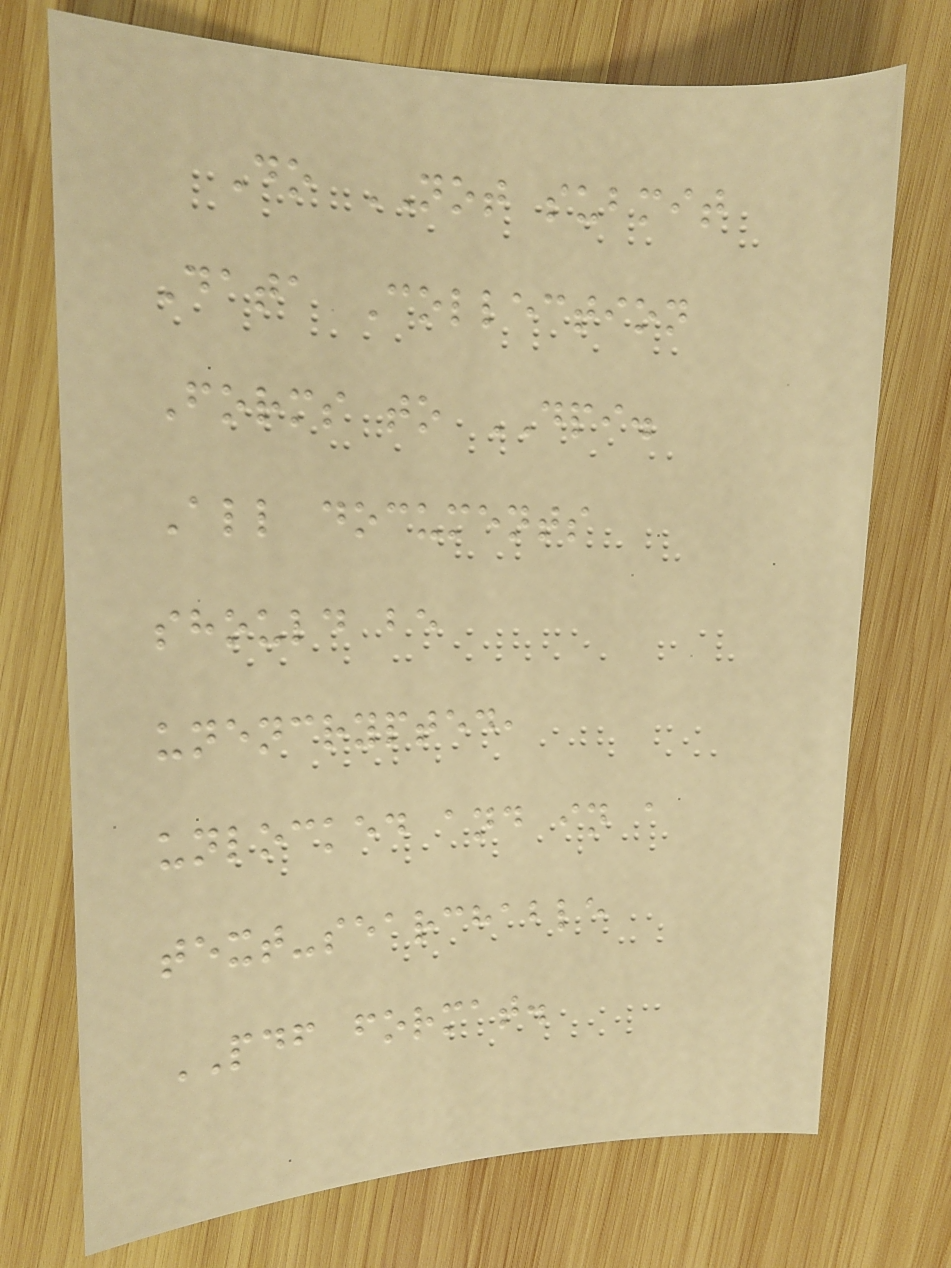Do NOT submit
Data Collection
Forms to DPI.
All documents
should be
unencrypted,
unlocked and in a
text-searchable
PDF format.
